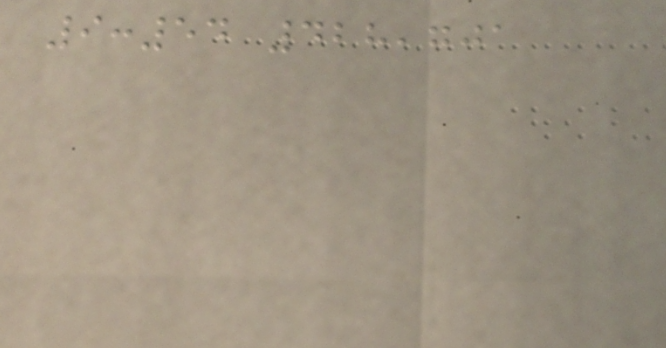9:54 428,701
